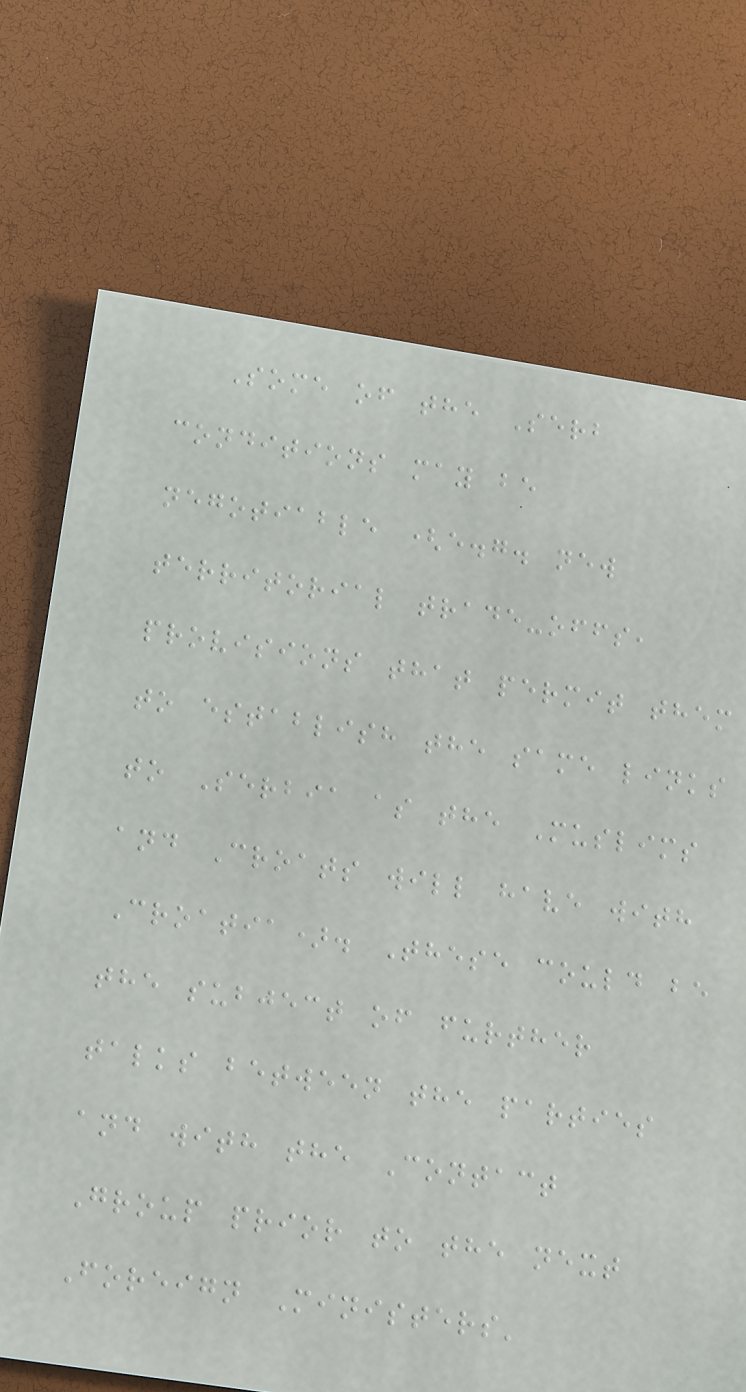Some of the Serb
conditions may be
negotiable (e.g. new
territorial trade-offs,
provisions that permit them
to establish the same links
to Serbia as the Muslims
and Croats will have with
Croatia). These could be
the subject of further
talks between the parties
and with the Contact
Group prior to the next
Foreign Ministers'
